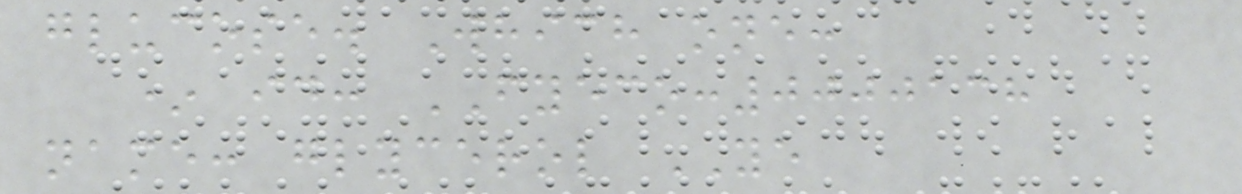glucose. Which one:
* id: FYECO:0000138
name: glycerol YE
